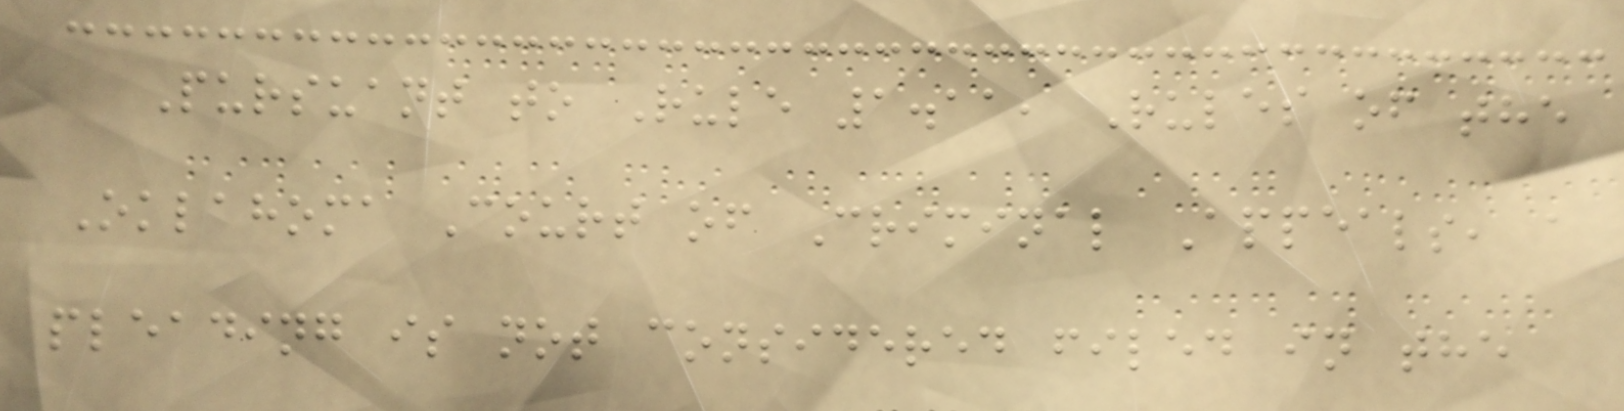Pursuant to Rule 1.11, Rules of the
Oklahoma Court of Criminal Appeals, a
pleading is not considered filed in the
